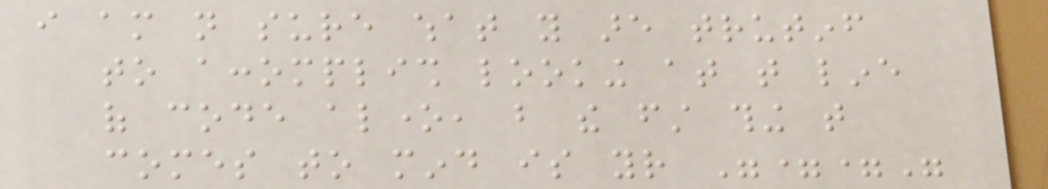i am not sure what you are trutinf
to accomplish looking at that line
of code alone, but the first thing that
comes to mind is your "=="
